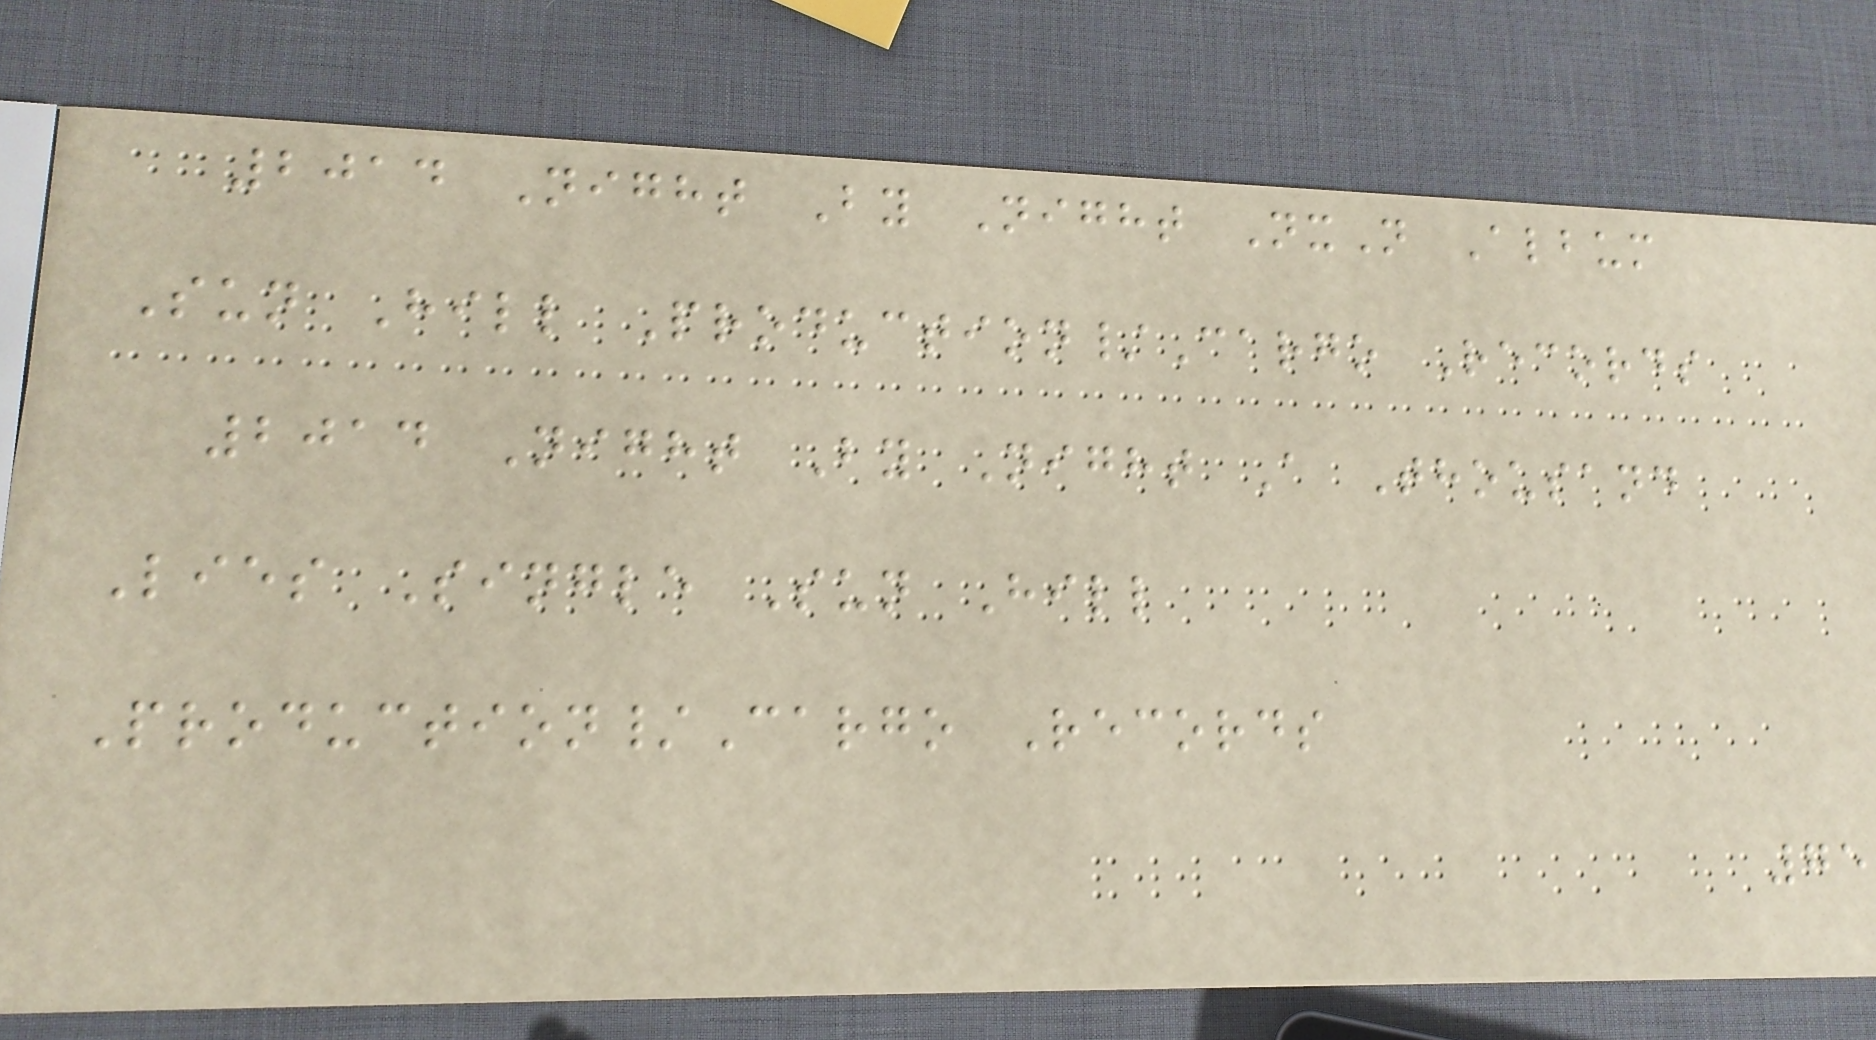2014 Night By Night NxN Album
Sun Hill Production/Cargo Records
2014 Night By Night A Thousand
Lies Single Sun Hill
Production/Cargo Records
75
